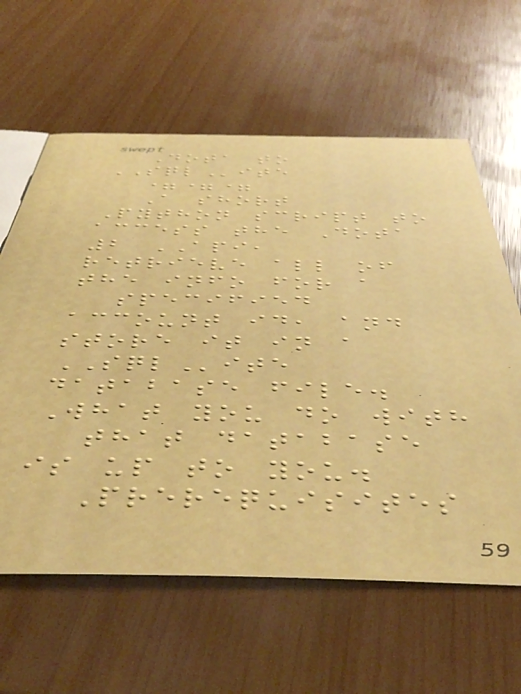Dota to
SQLite
===
A short
Python script to
access the Dota
2 API,
retrieve all of
the info for a
specified
account id, and
store it in a
SQLite
database file.
What you do with
that database
is up to you.
Prerequisites
